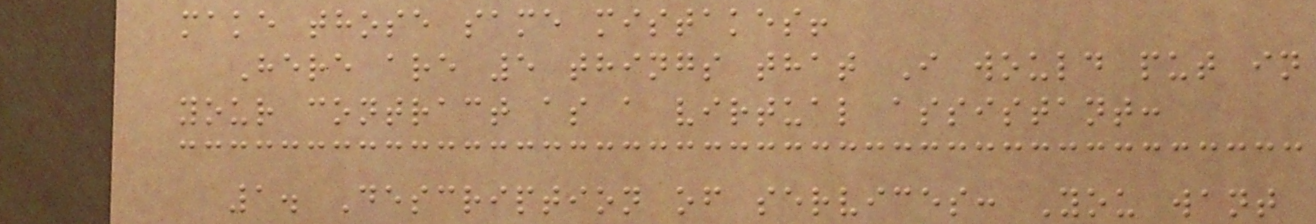make those same mistakes!
Here are 5 things that I would put in
your contract as a virtual assistant:
1. Description of services: You want
